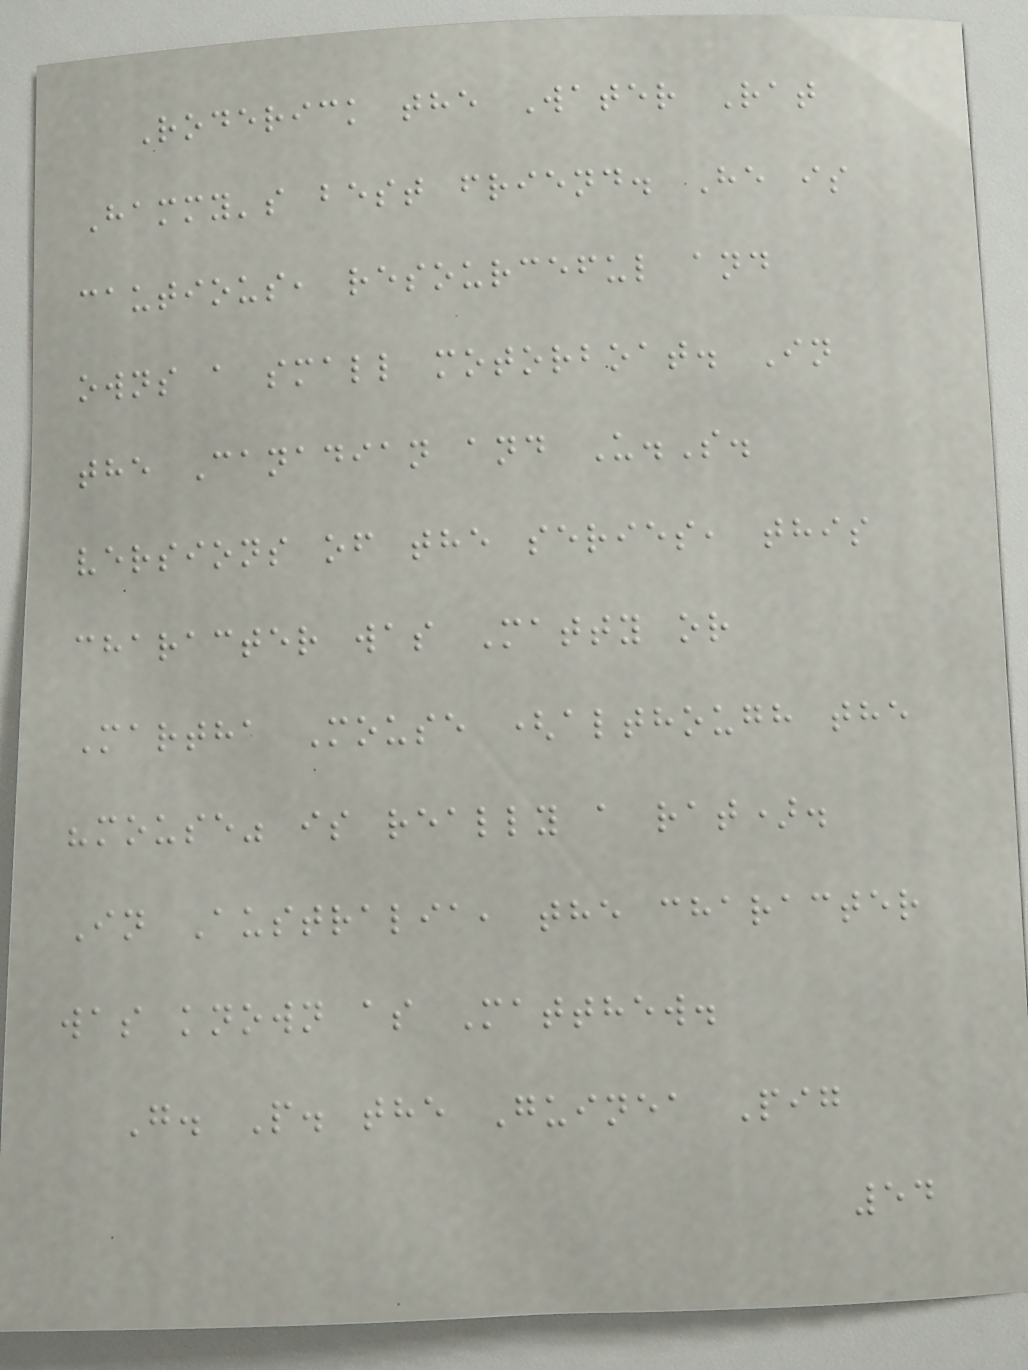Roderick the Water Rat
Hammy's best friend. He is
cautious, resourceful and
owns a small motorboat. In
the Canadian and U.S.
versions of the series, this
character was Matty or
Martha Mouse (although the
"mouse" is really a rat).
In Australia, the character
was known as Matthew.
G. P. the Guinea Pig
54
